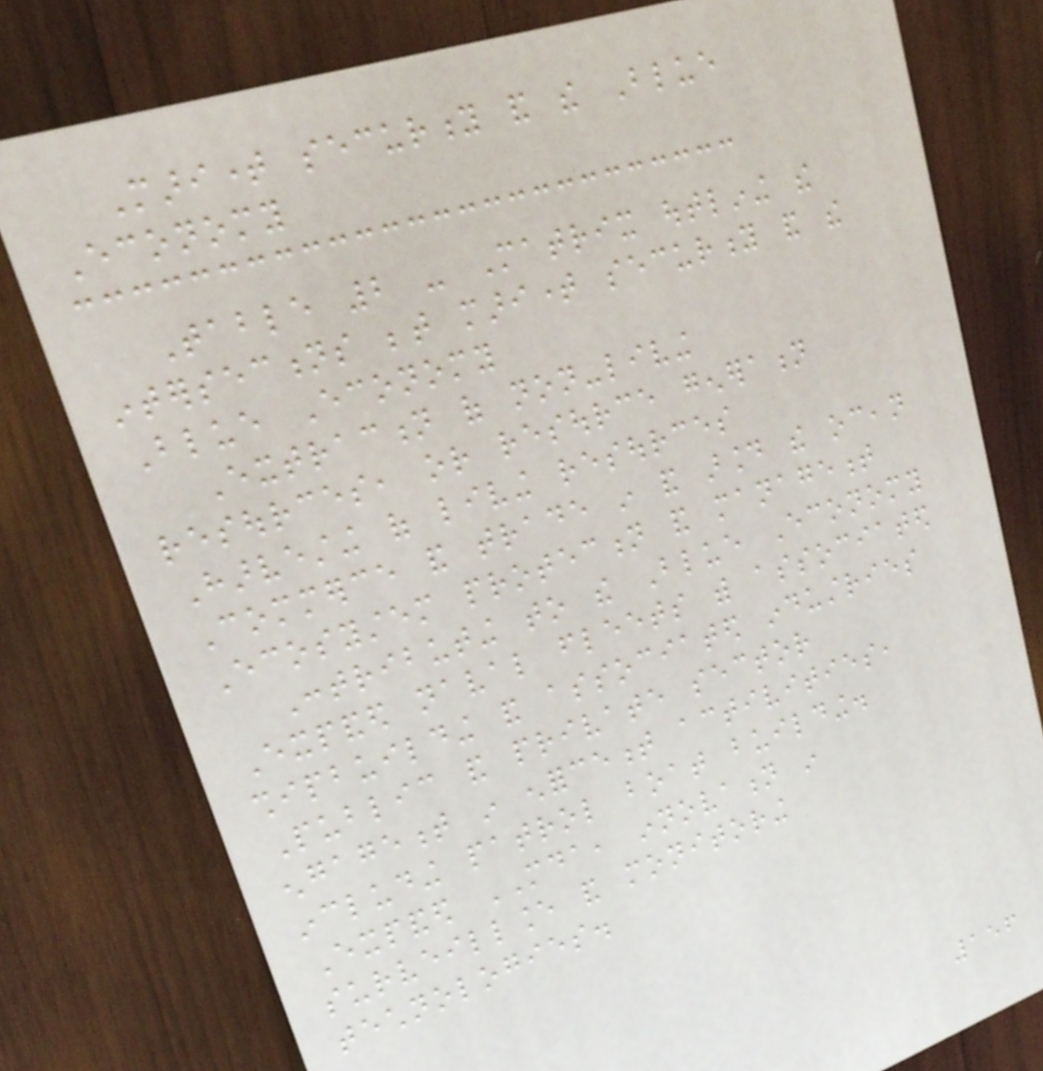Maritime security and the Blue
Economy
Table 2 - Matrix outlining the
intersections between maritime security and the
Blue Economy
Extraction of non-living
resources, or resource generation
Harvesting of living resources
Commerce and trade in and around the ocean
Ecosystem protection and management
Contributing to the Blue Economy
Expanded naval fleets with associated
shipbuilding and associated industries
Public and private sector
engagement in enforcement activities,
including patrol boat building.
Expanded MDA, innovation in
surveillance and monitoring
technologies.
156
